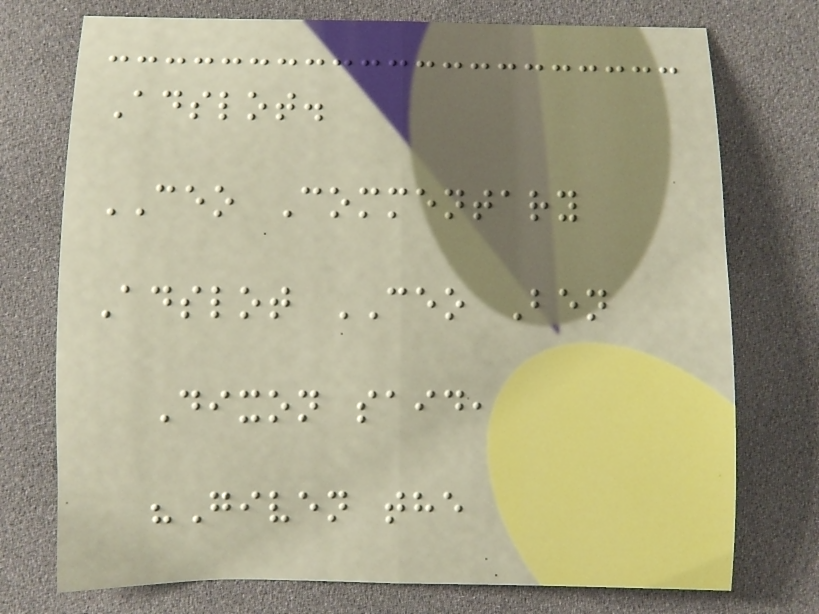Adslot.
CEO Commentary
Adslot CEO Ben
Dixon said,
"Given the
